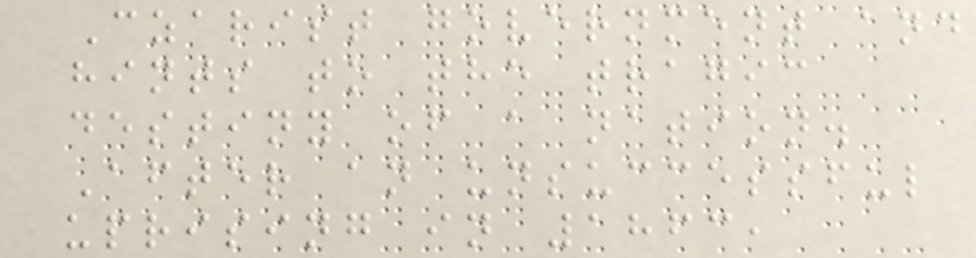Czarist government and
hints to the tragic
destiny of a nation.
After an unsuccessful
uprising in 1863,
